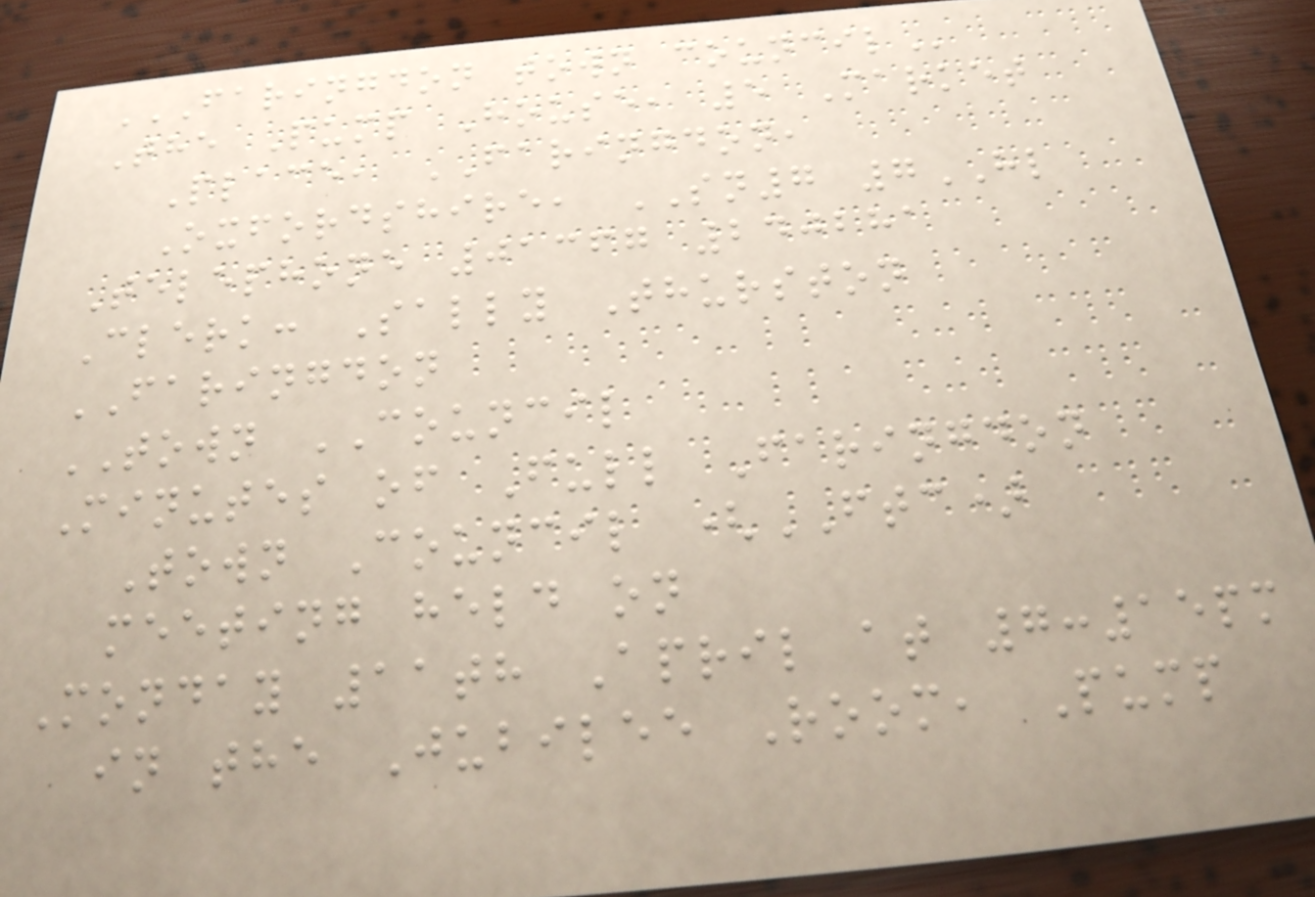FARINGDON TOWN COUNCIL
The Pump House, 5 Market
Place, FARINGDON,
Oxfordshire, SN7 7HL
Telephone 01367 240281
Clerk: Sally Thurston
FARINGDON
TOWN COUNCIL
Minutes of Full Faringdon
Town Council (FTC)
meeting held on
Monday 11th April at 7:15pm
in the Jubilee Room, Pump
